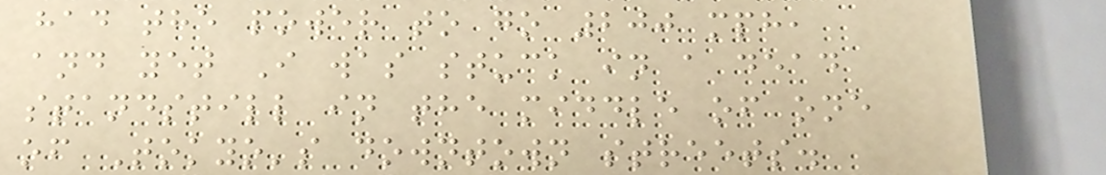had the power to go 200 mph,
and yet I was stuck in a dead
standstill in the middle of one
of Tokyo's downtown streets.
